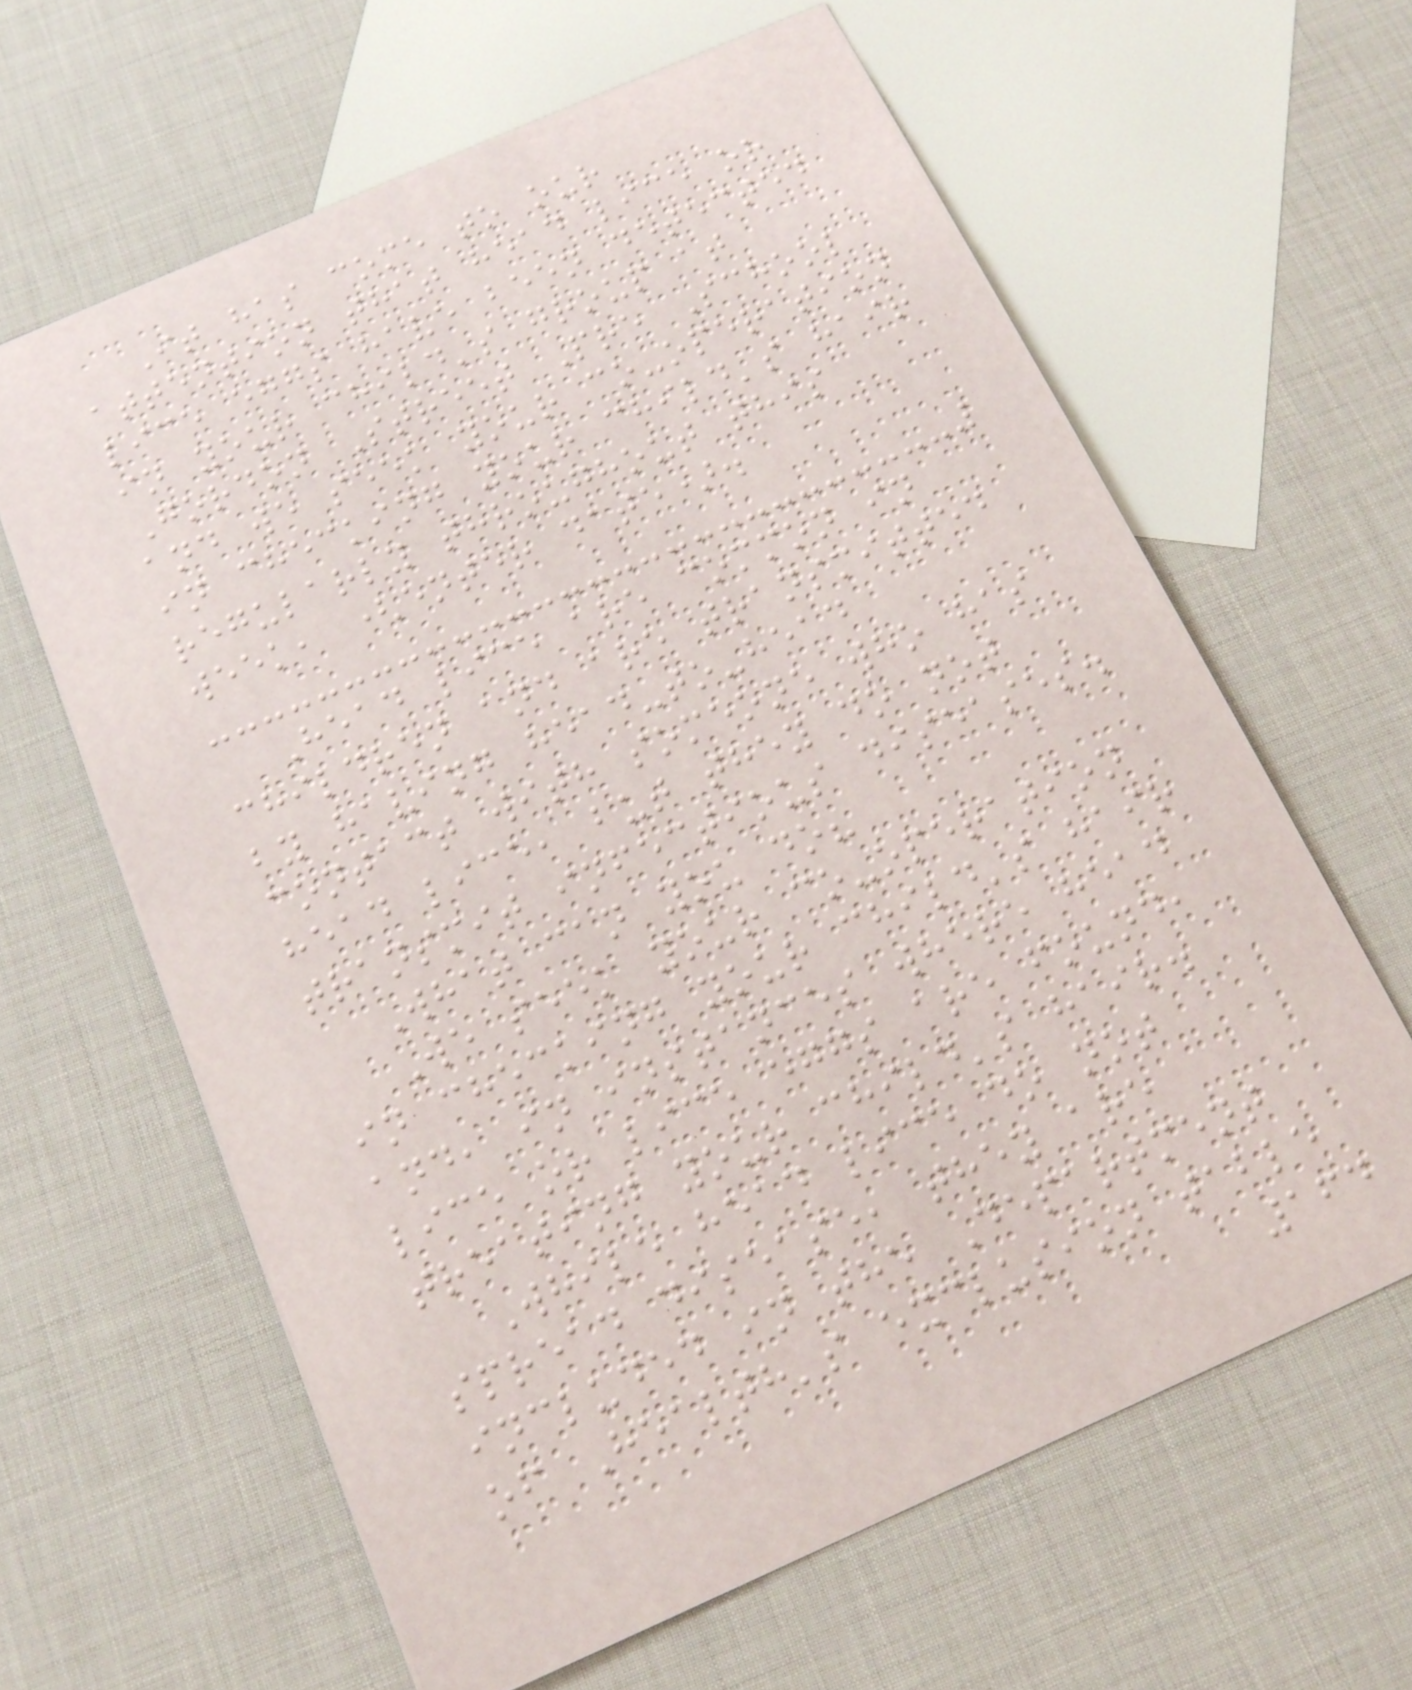It has come to our
attention that head lice or
lice eggs have been detected
in your child's group at
Gordon Street Pre School
and we seek your co-operation
in checking your child's hair
regularly throughout this
week, (enter date).
Head lice are common in
children and are transmitted
by having head-to-head
contact with someone who has
head lice, but they do not
transmit infectious diseases.
What can you do?
We seek your co-operation
in checking your child's hair
and, in instances where head
lice or lice eggs are found,
treating your child's hair.
While head lice do not
spread disease, they are
included in the Department
of Health's exclusion table
164
